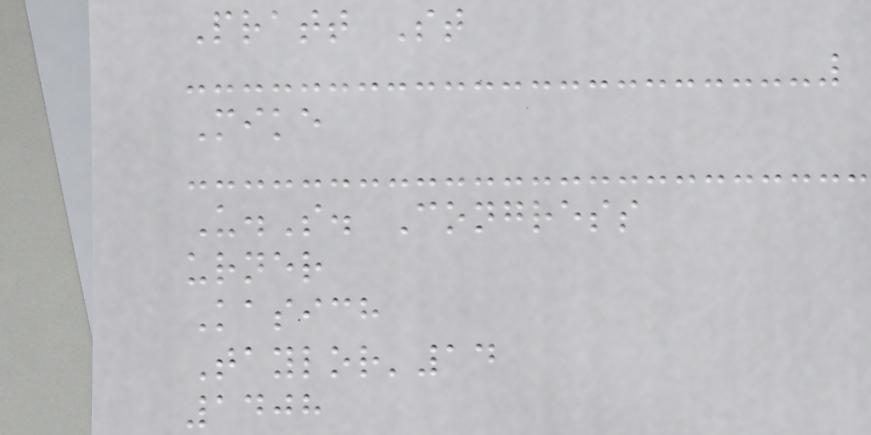Pratt St
Mike
U.S. Congress
urner
Kasich
Taylor'14
1408
